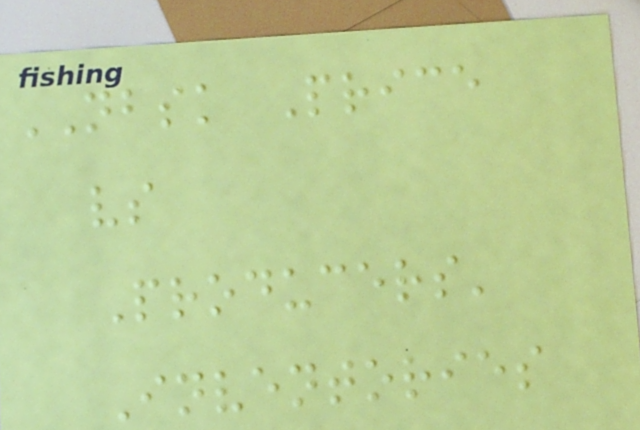NBSK Price
vs
Producers'
Inventories
